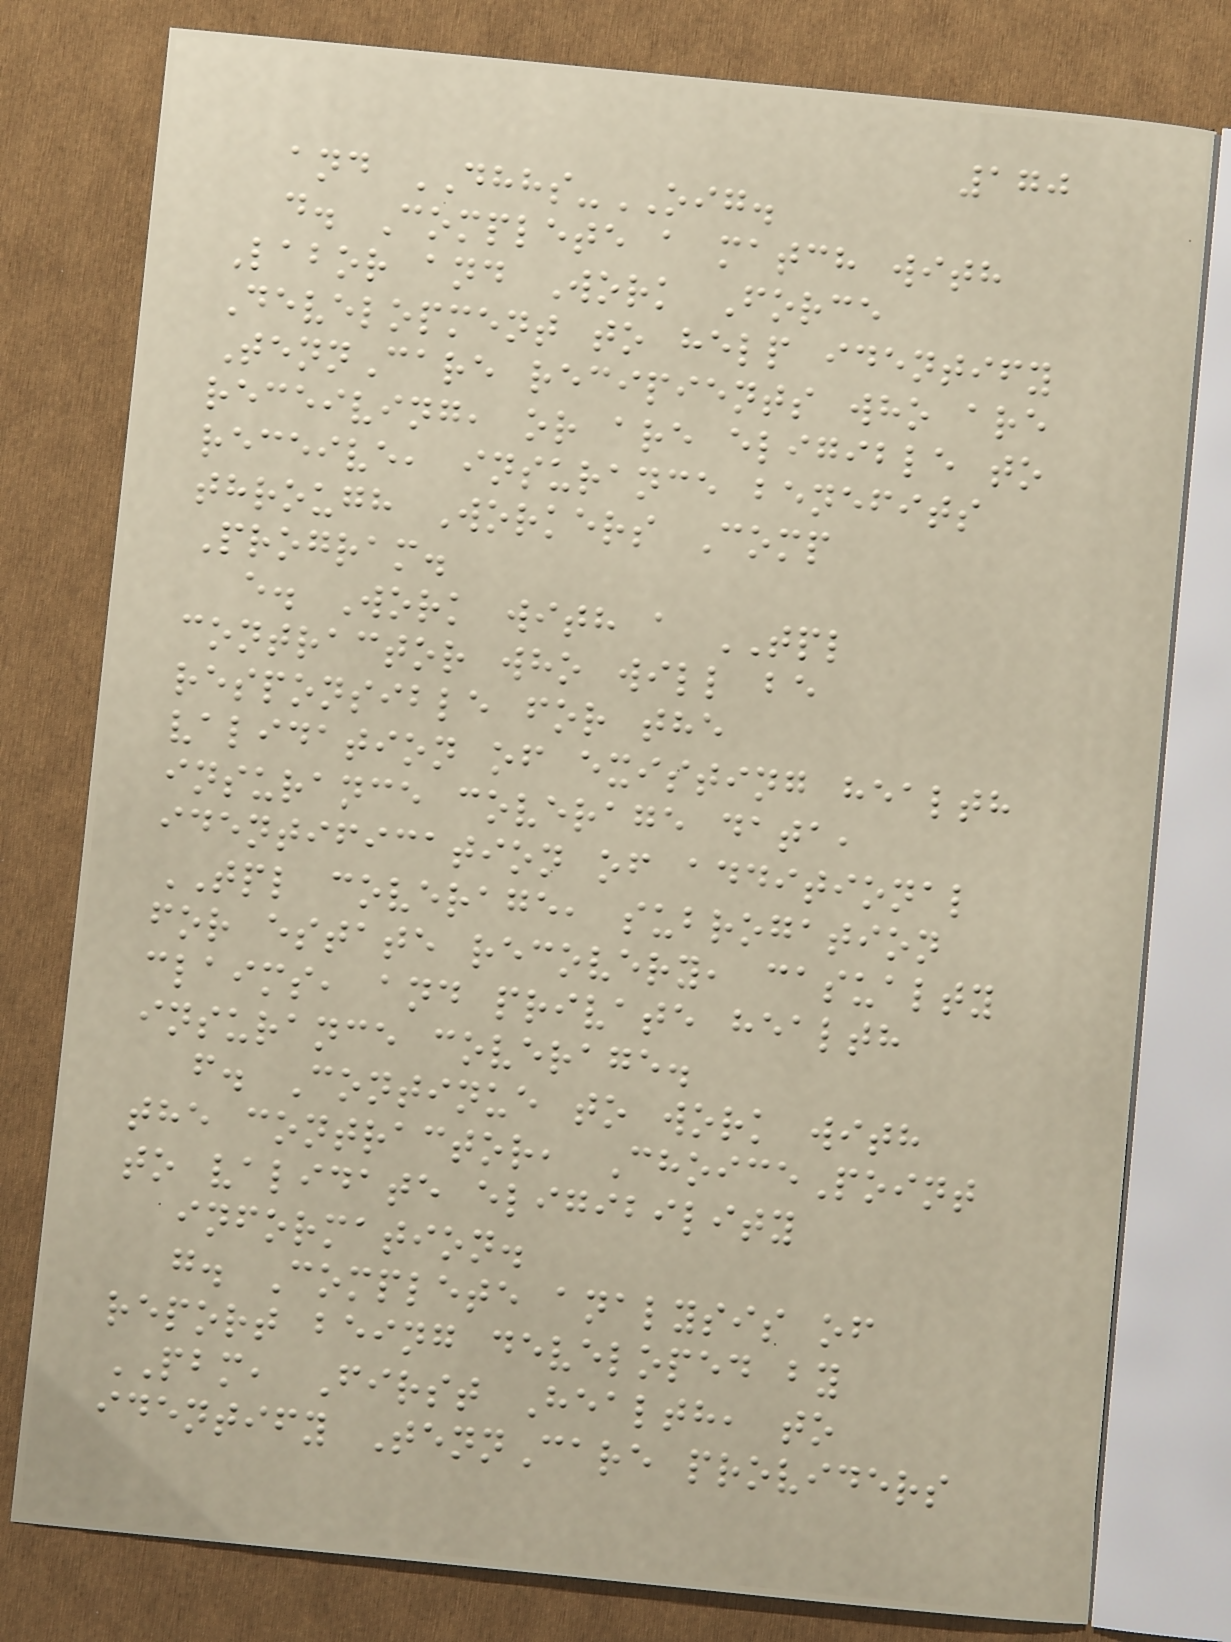170
and DHHS-OIG.
d. Complete a match with
Labor and Work Force
Development to help identify
TennCare recipients who are
receiving, or are eligible to
receive, insurance benefits
through Workers Comp
Program.
e. Work with a TPL
contractor who will be
responsible for the
validation of existing health
insurance coverage data,
identification of additional
TPL coverage, subrogation
for estate recovery, casualty
claims, and private health
insurance coverage.
f. Continue to work with
the contractor, ChoicePoint
to validate eligibility
information.
g. Complete analysis of
report being developed by
PBM, First Health, to
identify TennCare providers
